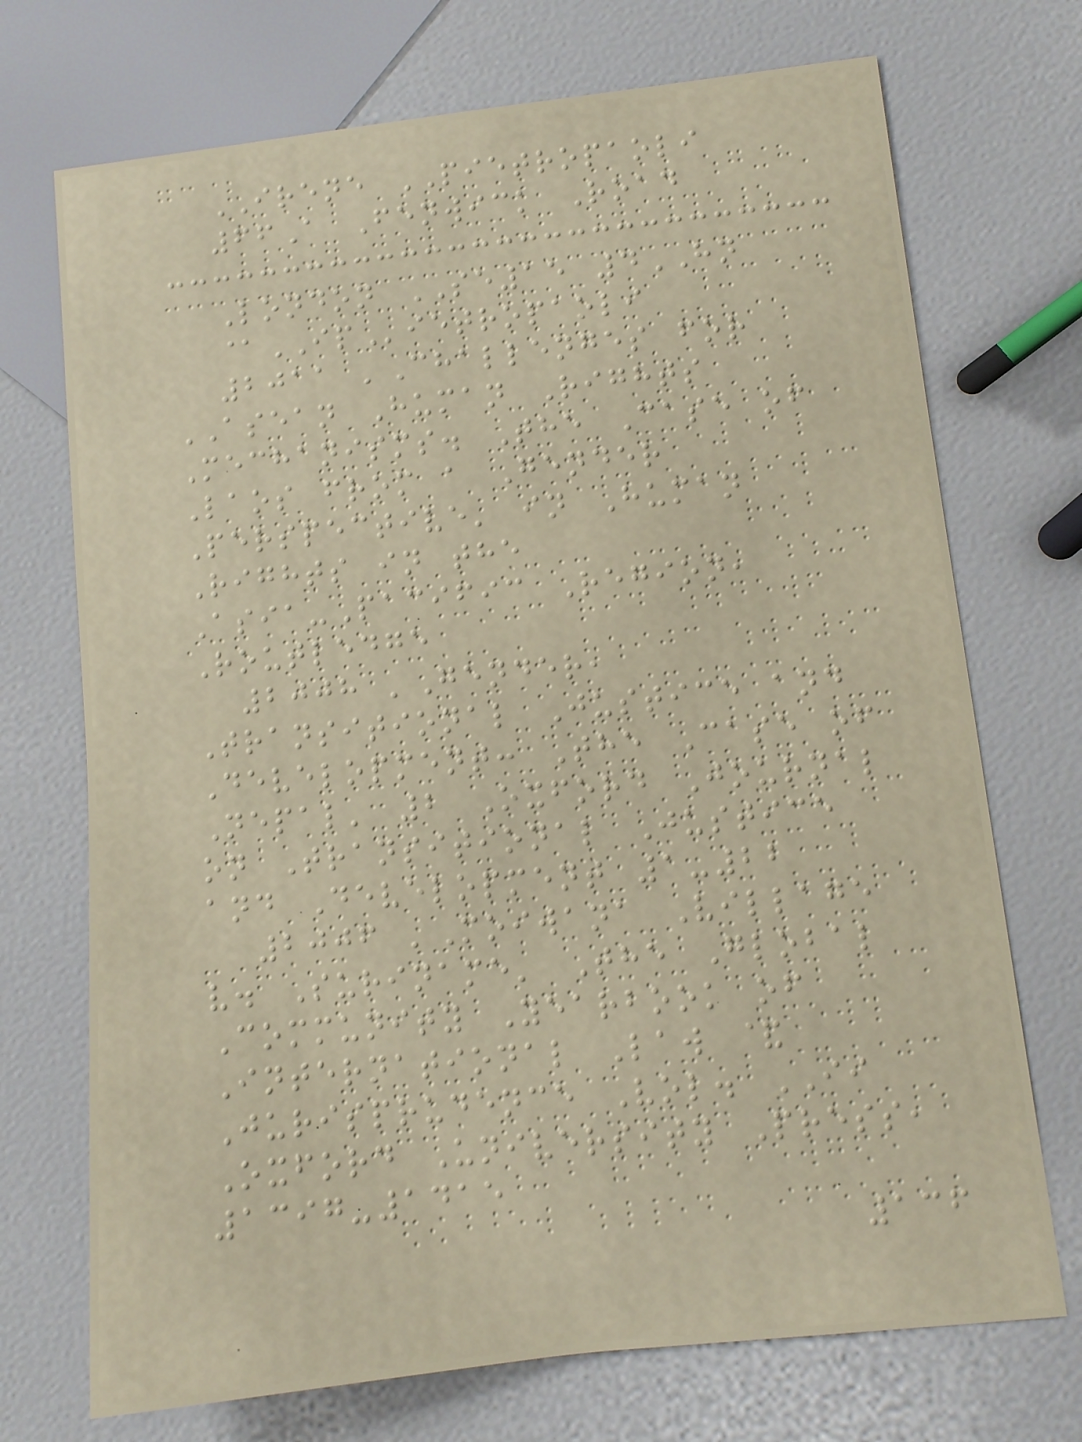IRENE PIETROPAOLI
66A Fenwick Road
London SE15 4HN
@IPietropaoli
2011 'Challenges for
ASEAN Human Rights
Mechanisms. The Case of
Laos from a Gender
Perspective' in Human
Rights in the
Asia-Pacific Region,
Routledge
2008 'Gender,
Transitional Justice and
Development: The Case of
Nepal' 2 Oxford Journal
on Transitional Justice
and Development 1-22
2006 'Moiwana Village
v. Suriname' The Global
Community Yearbook of
International Law &
Jurisprudence Vol. II
Oxford University Press,
1397-1415
136
